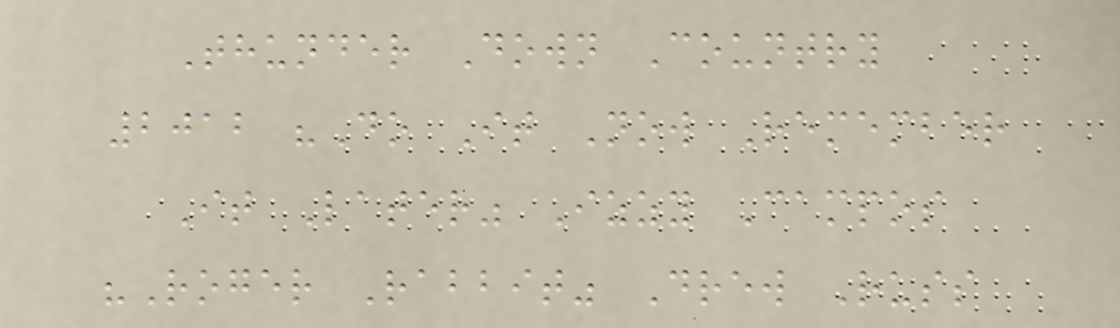Thunder Down Country
2012 "Do It Now Remember
It Later" Izzy Campos
"Roger Rabbit" Drew Russ
